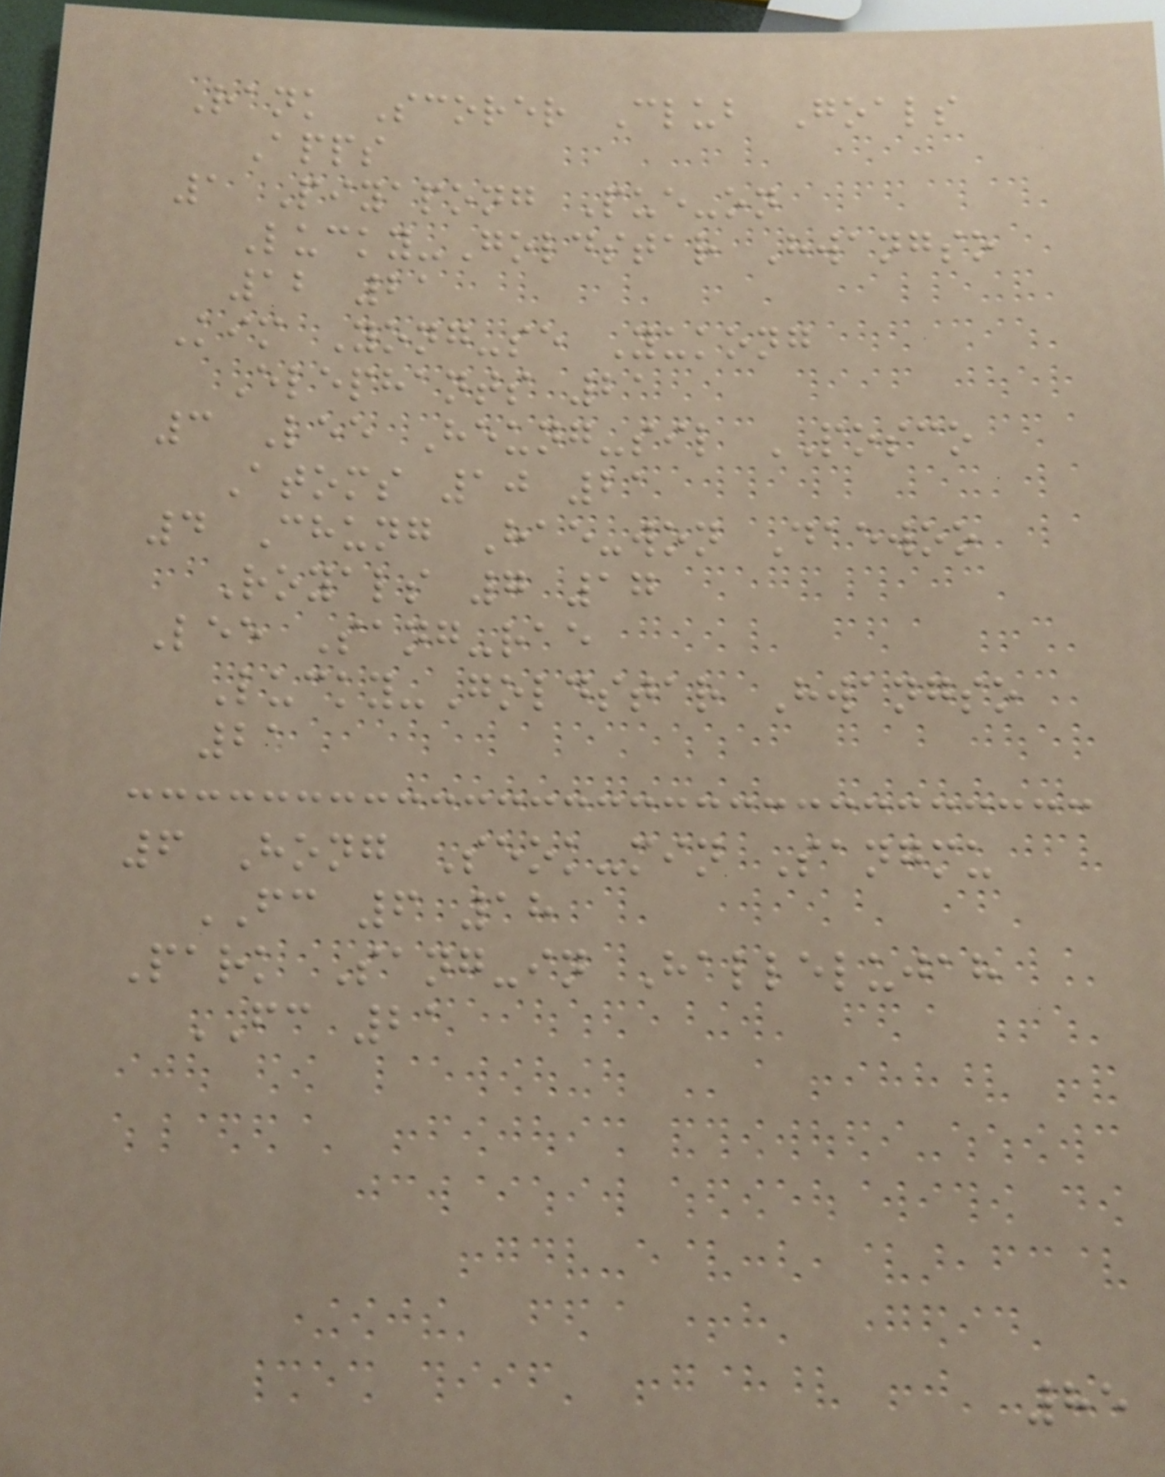Rank Scorer Club Goals
Apps
1 Piyapong Pue-on
Lucky-Goldstar Hwangso
12 21
Kim Yong-se Yukong
Elephants 21
3 Lee Heung-sil POSCO
Atoms 10 21
4 Chung Hae-won Daewoo
Royals 7 17
Lee Sang-rae
Lucky-Goldstar Hwangso
21
6 Hong Seok-min Sangmu
FC 6 18
Park Sang-in Hallelujah
FC 21
85
